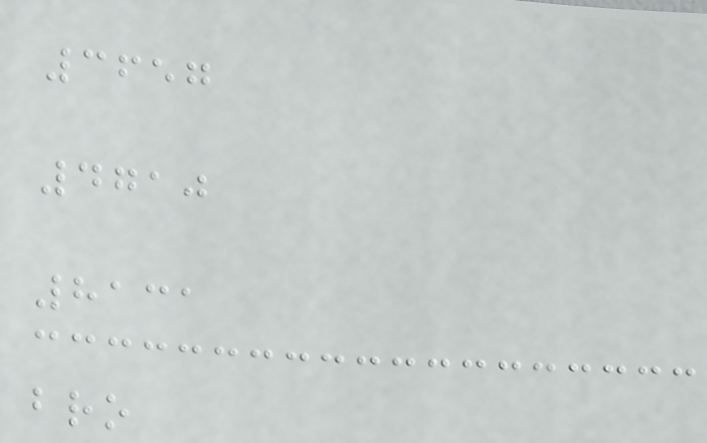3657
4710
8131
bro
